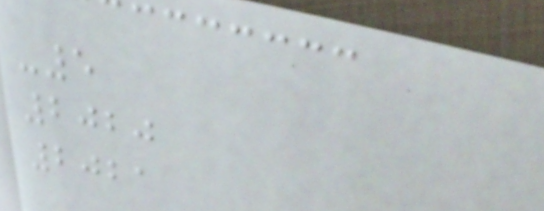-5
2020
2021
